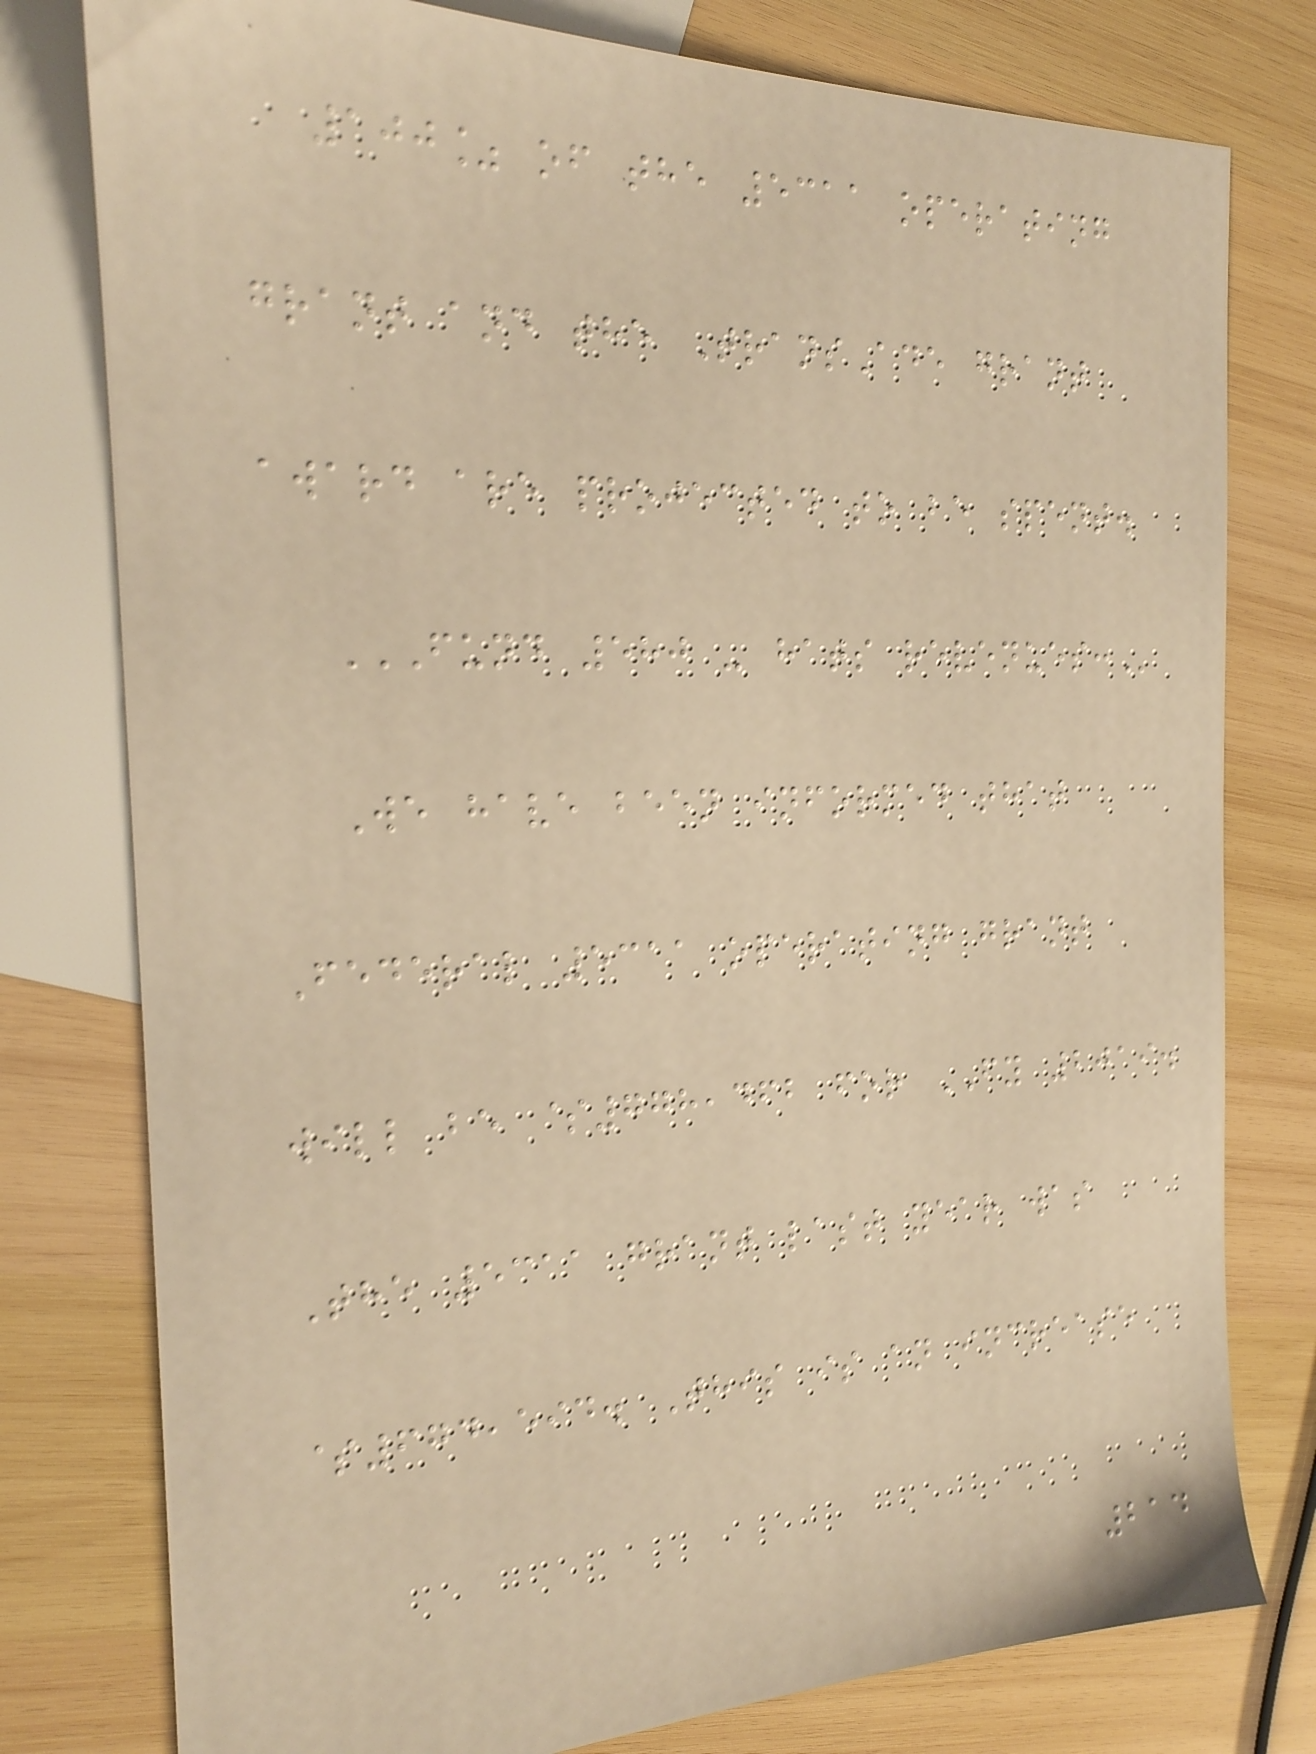100% of the 5311 operating
grant and the TransAde grant
award are projected to be spent.
FUND 580 - HATS REVENUES:
We have been informed that
Federal 5311 operating grant
will be $778,462 for FY 2019.
The 5311 grant last year was
$674,594. This is an increase
214
